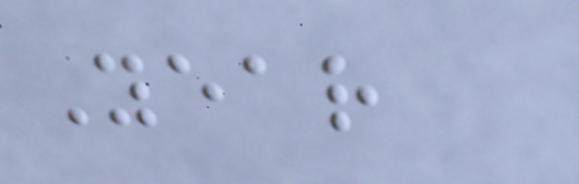Year
